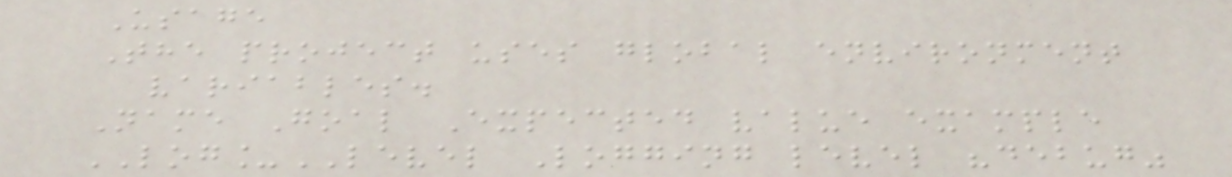Usage
The project uses global environment
variables.
Name Goal Expected value example
LOG_LEVEL Logging level "debug"
